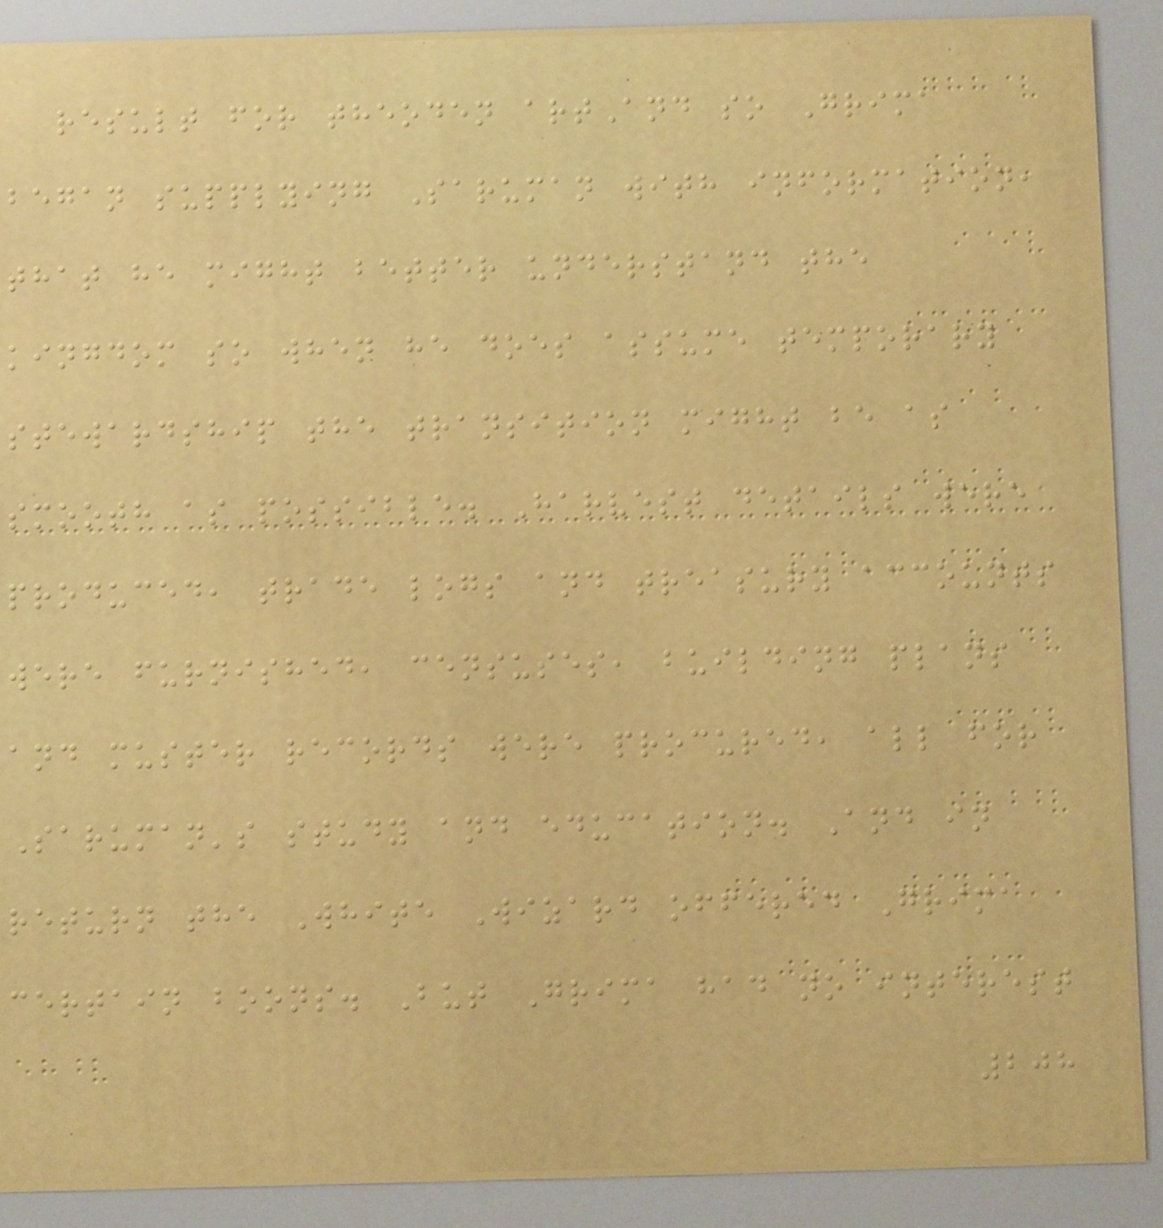result for theoden artAnd so Grima
began supplying Saruman with information,
that he might better understand the
kingdom so when he does assume temporary
stewardship the transition might be as
smooth as possible. Harvest details were
produced, trade logs and treasury accounts
were furnished, censuses, building plans
and muster records were procured, all for
Saruman's study and education. And in
return the White Wizard offered Grima
certain boons. But Grima had no interest
208
